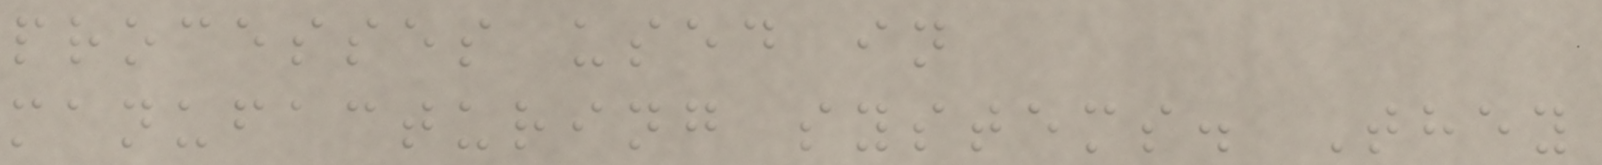processes used in
manufacturing systems. They
